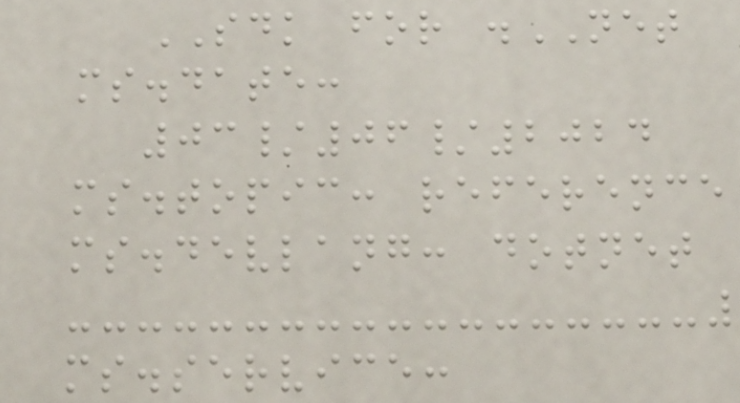SDK for .NET
ms.date:
03/06/2024
ms.topic: reference
ms.devlang: dotnet
ms.service:
